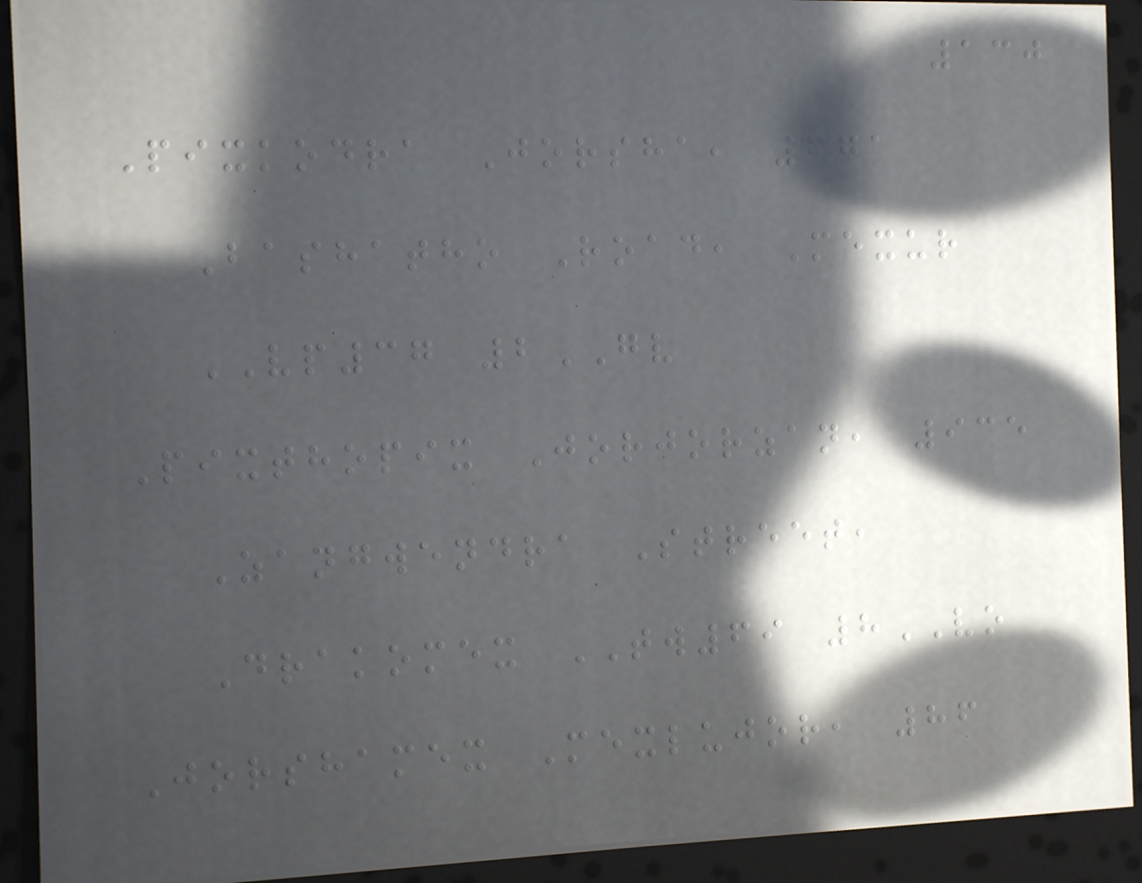130
Pixkodra Jorsha, 671
Bashatho Road, Mexur
VP37 2GV
Pixthopix Jorjorzan, 935
Zangwendra Street,
Drakomex TW69 8VO
Jorshamex Mexlujor, 86
